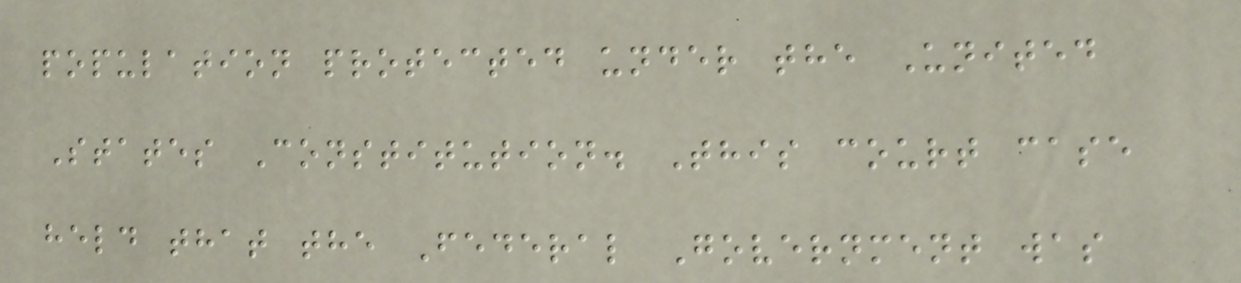population protected under the United
States Constitution. This court case
held that the Federal Government was
